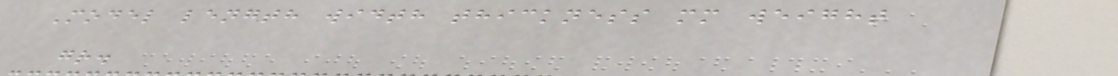Model length width thickness mm weight
gr.
